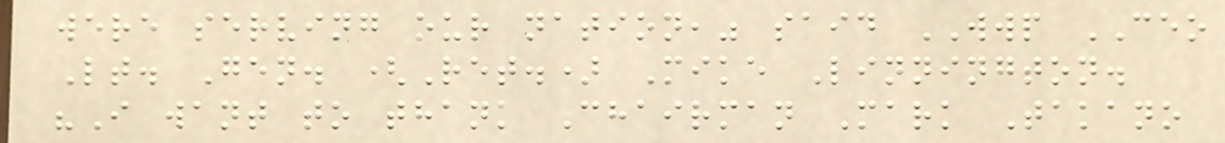were serving our nation," said WWP CEO
Lt. Gen. (Ret.) Mike Linnington.
"I want to thank Chairman Mark Takano
